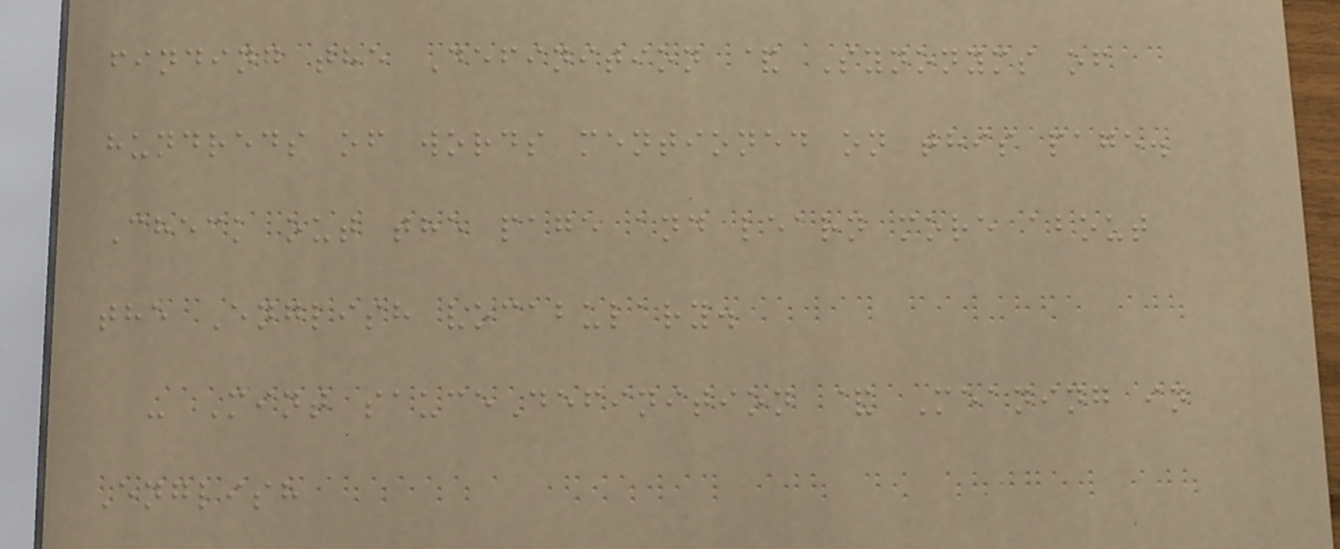finding the Definition & Synonyms of
hundreds of words mentioned on this page.
Check out the page and learn more about
the English vocabulary.
- Mint sauceDefinition & Meaning in
English
